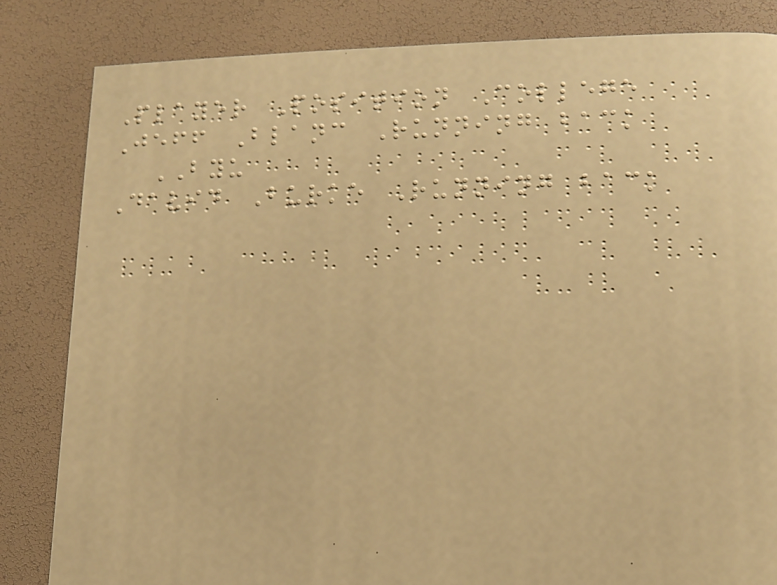Player Position College
Jeff Blanc Running back
BYU
David Burke Running back
